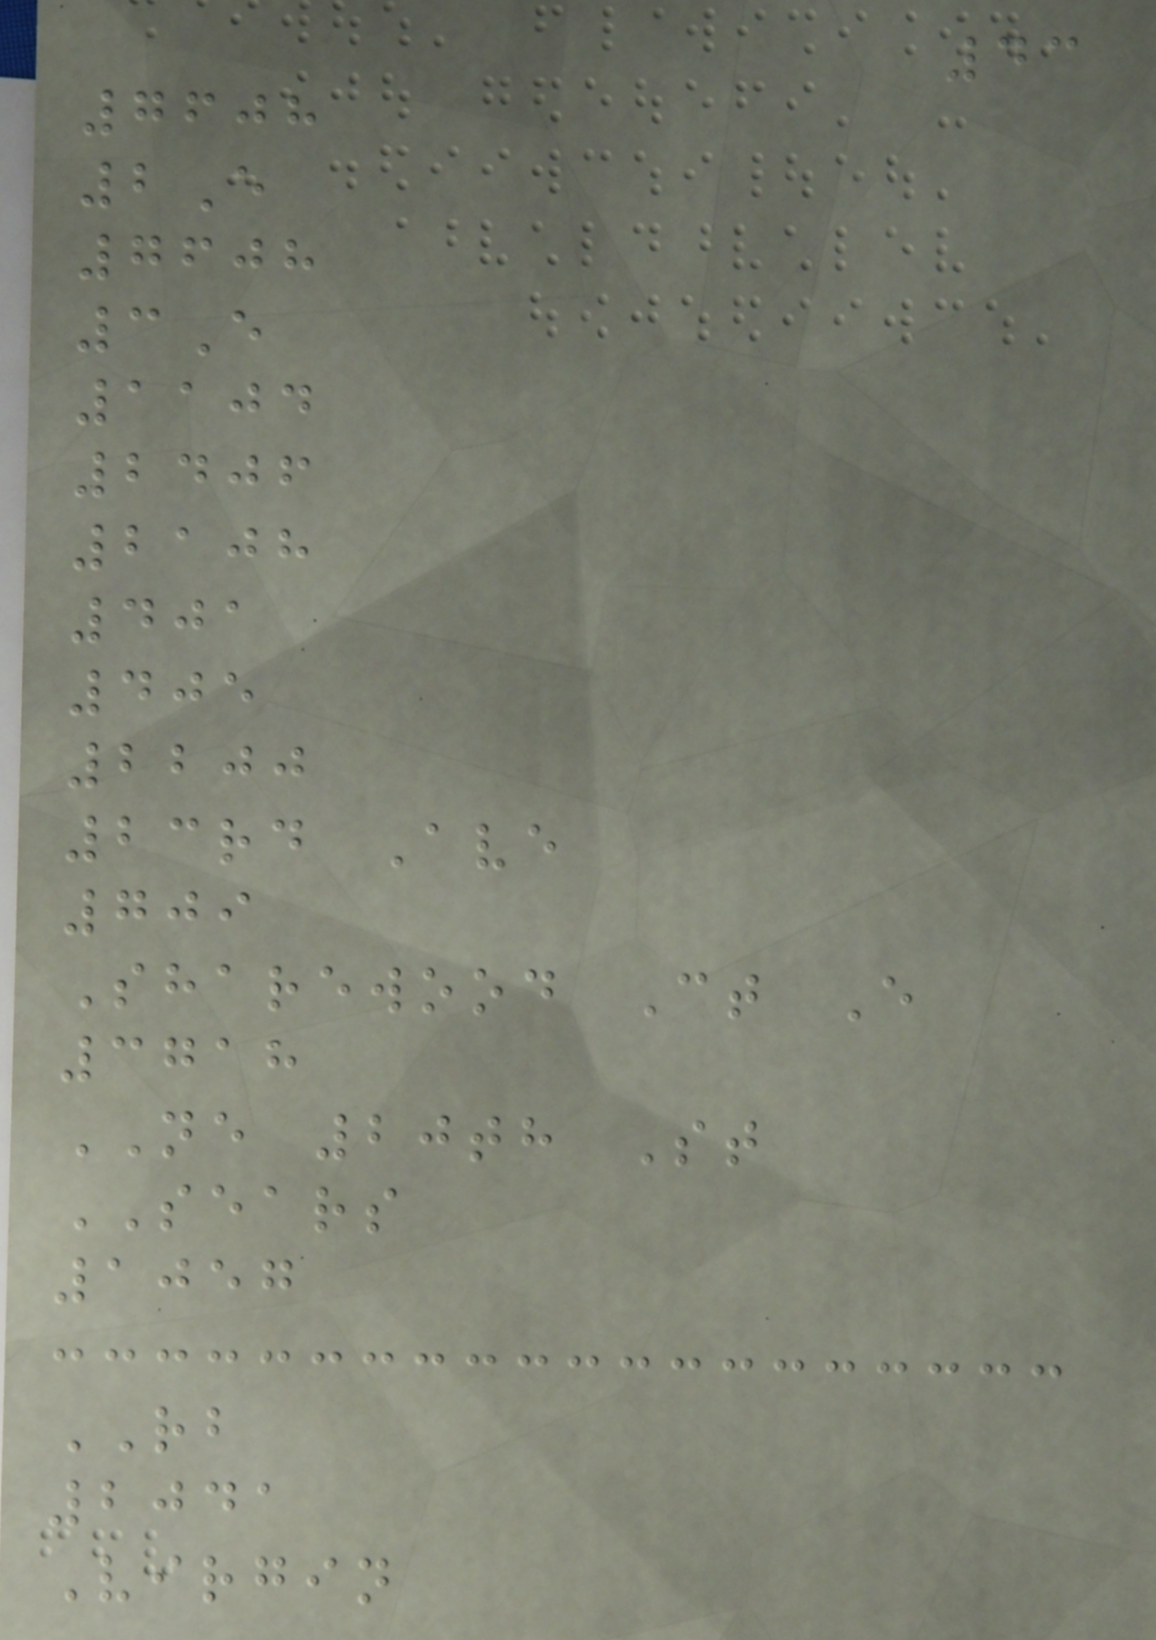43
7608
2E
7608
3E
1104
2406
2108
401
405
2200
23rd Ave
709
Sharewood Ct E
3718
NE 20th St
SEARS
1057
RB
2041
Virgin
